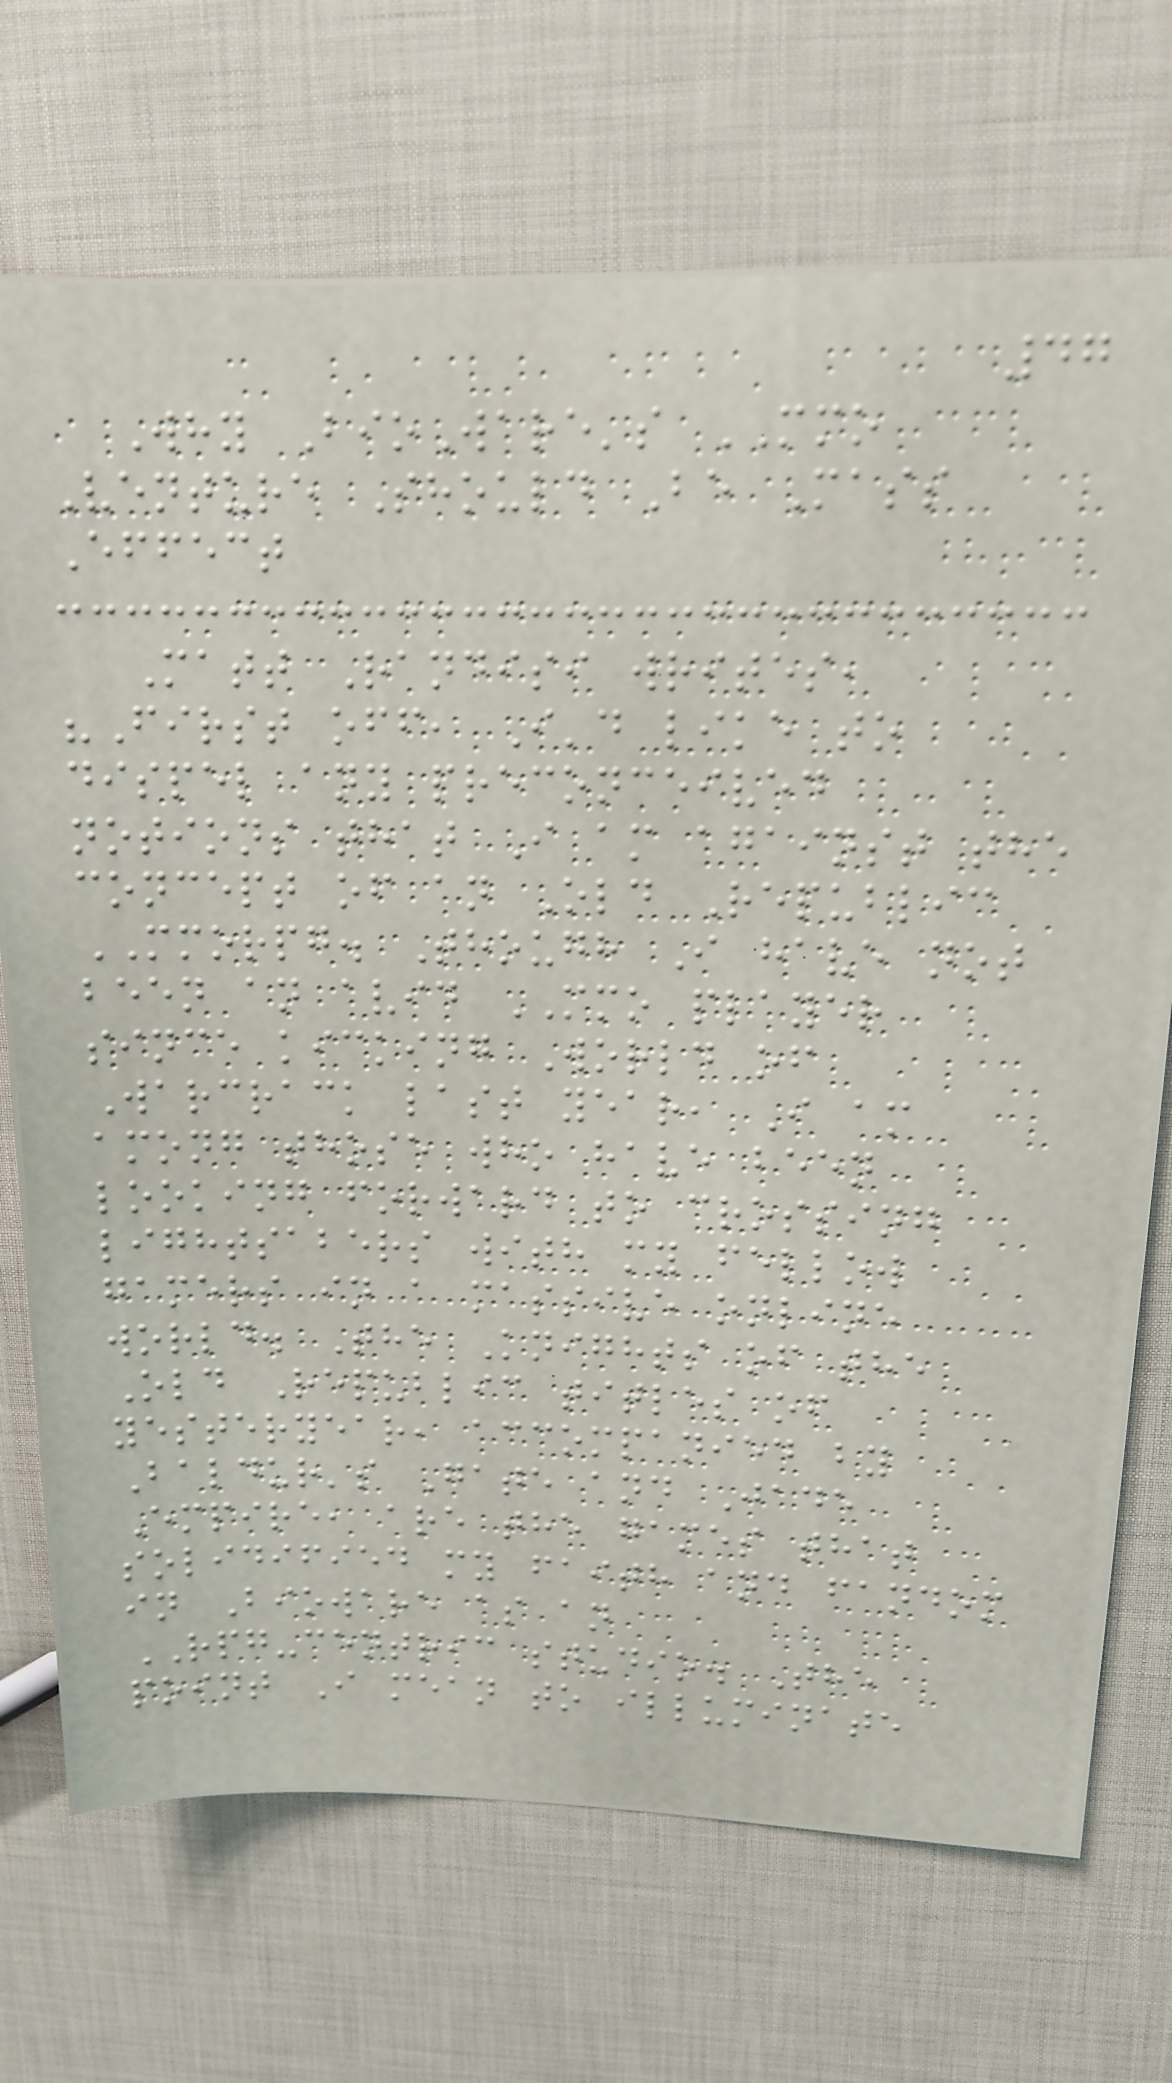47
Why BioWare's MMO
Venture Should Be Mass
Effect
Matt Randisi writes,
"First off, I'd like to
dispel any preconceived
notions that I am against the
concept of an Old Republic
MMORPG. Though I have not
been an avid MMO player
since kicking World of
Warcrack last year, I am
among those who have been
looking forward to crossing
lightsabers with my fellow
gamers in a massive online
world. The Knights of the
Old Republic titles of
yesteryear, accompanied by
Baldur's Gate and Jade
Empire, are the games that
solidified my faith and fandom
in Bioware as an
RPG-centric studio. The
point I mean to illuminate
